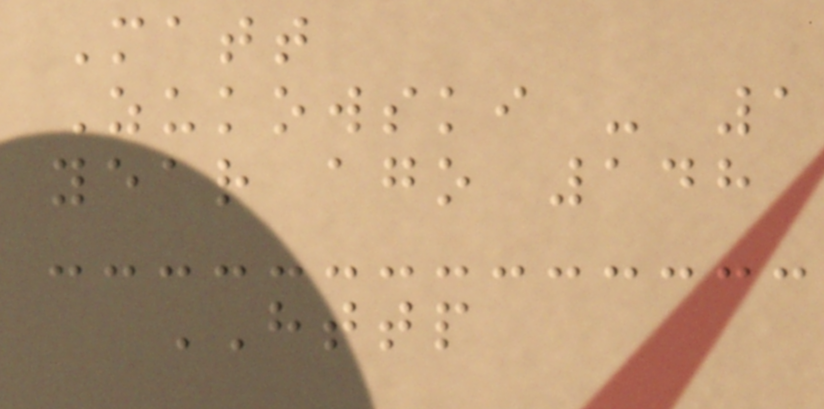Matt
Zukowski - 1
year ago 148
HTTP
